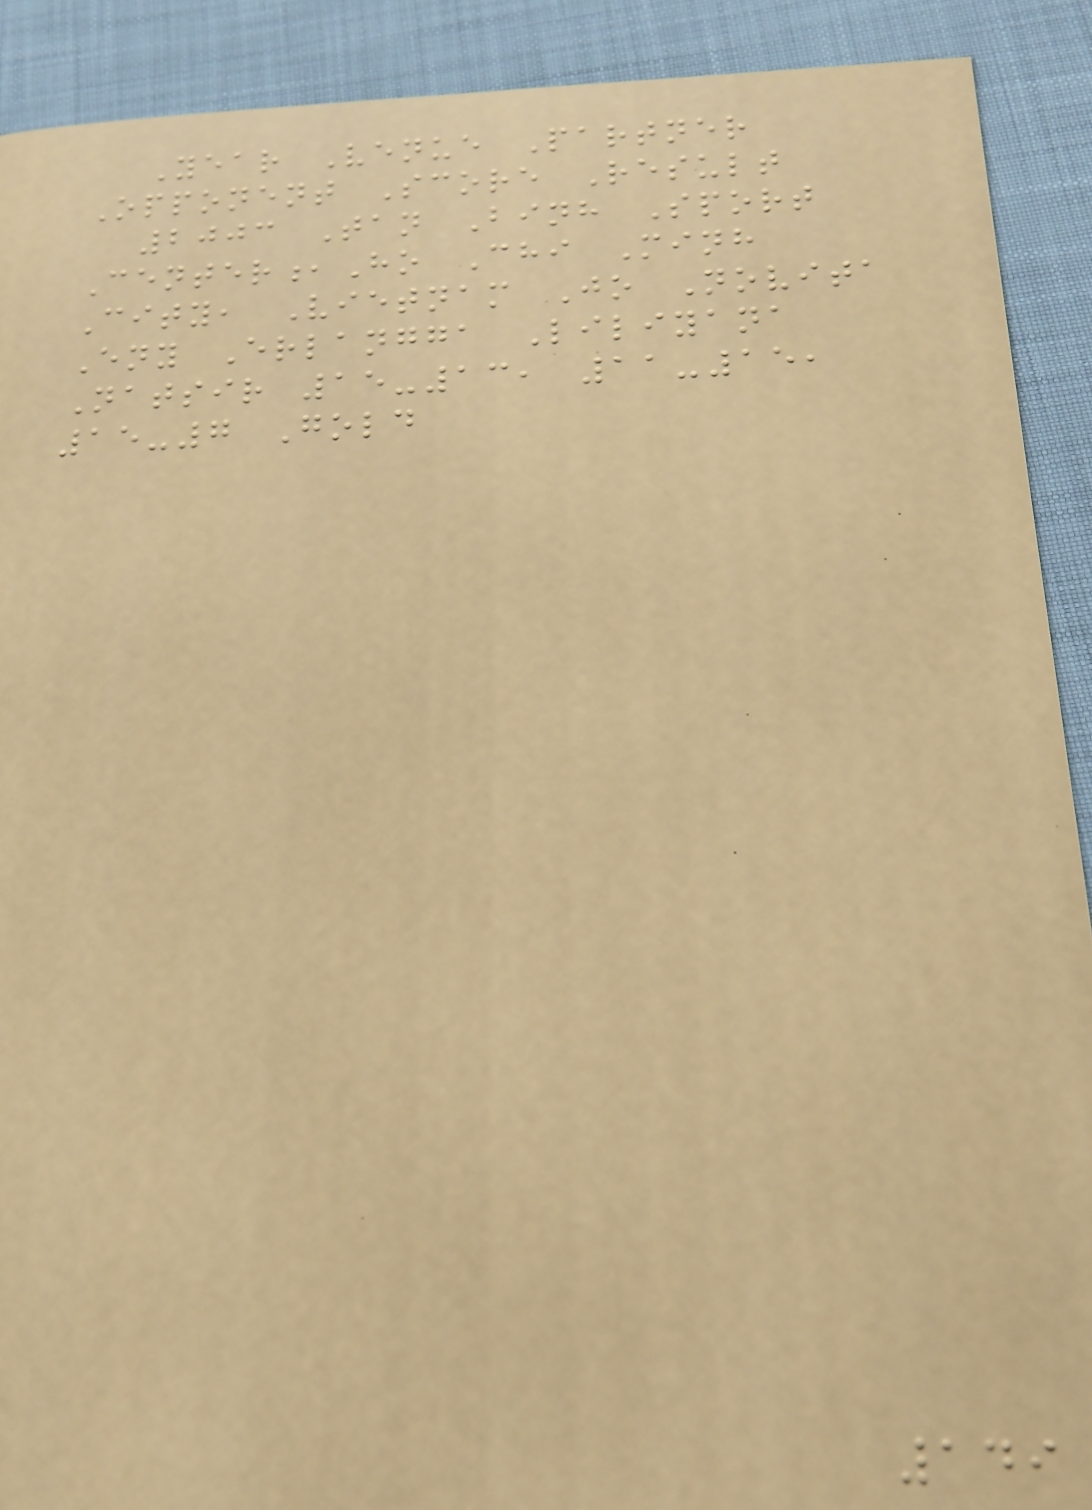Year Venue Partner
Opponent Score Result
2003 Tan Binh Sport
Center,Ho Chi Minh
City, Vietnam Jo Novita
Eny Erlangga Liliyana
Natsir 15-13, 11-15,
15-7 Gold
149
